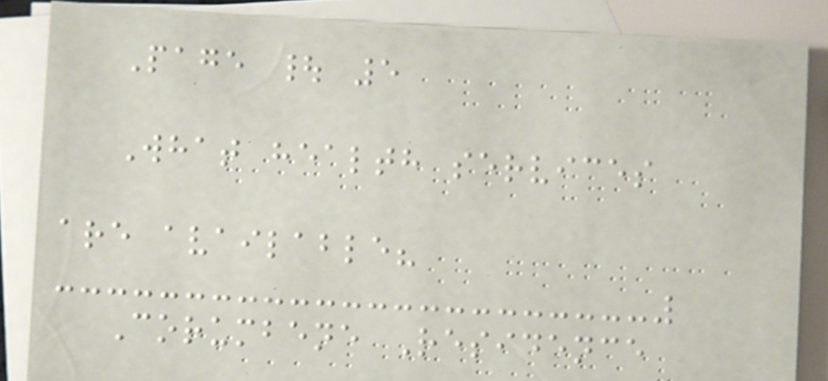Page | 5
What health services
are available?
Corumbene Residence
